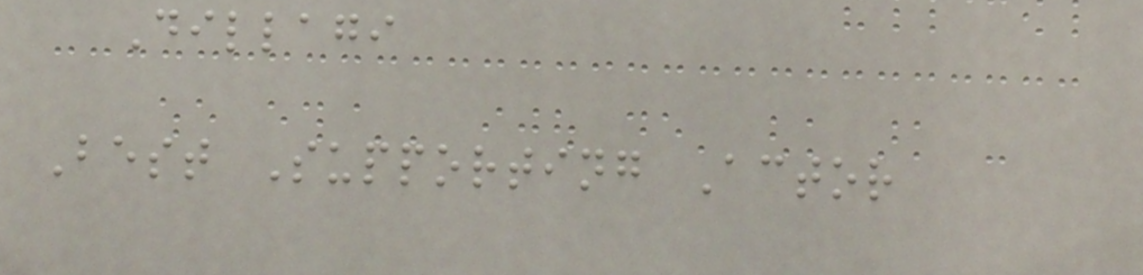Dillagi
Best Supporting Actor
